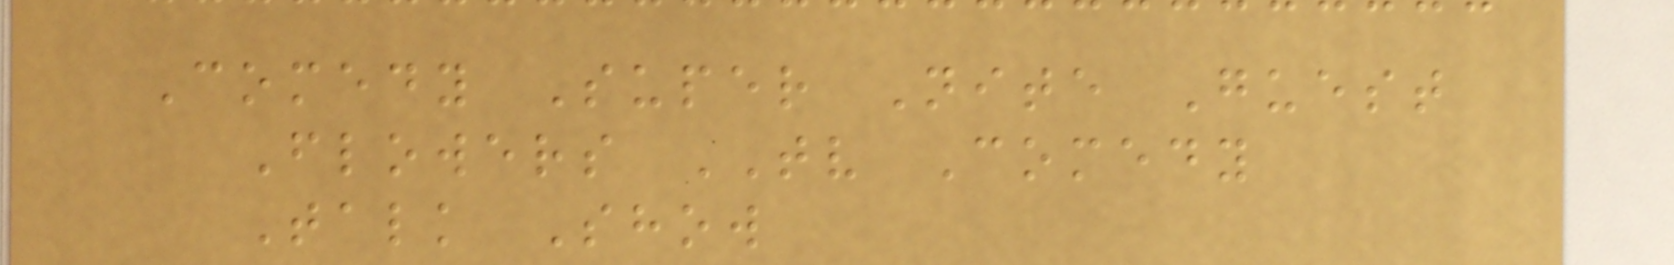Comedy Super Nite Guest
Flowers TV Comedy
Talk Show
